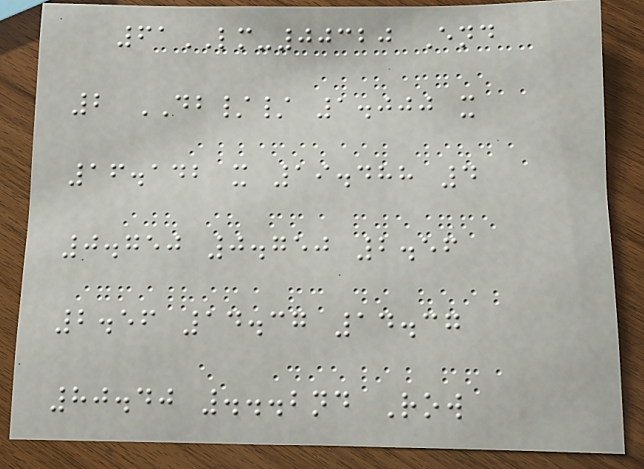61LM-00320 End
2 DB// 1.000 x
16.142 x 19.488 4
0.750 0.750 2.56
2.56 14.37 14.37
80.40 ...2nd Row
